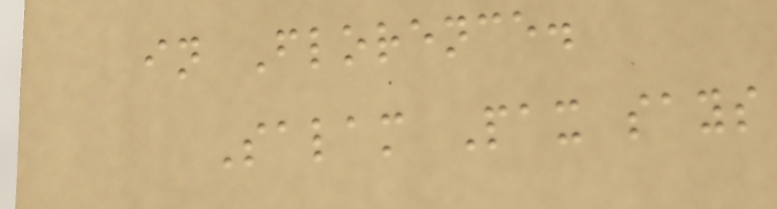in Florence.
Salam Pax says
